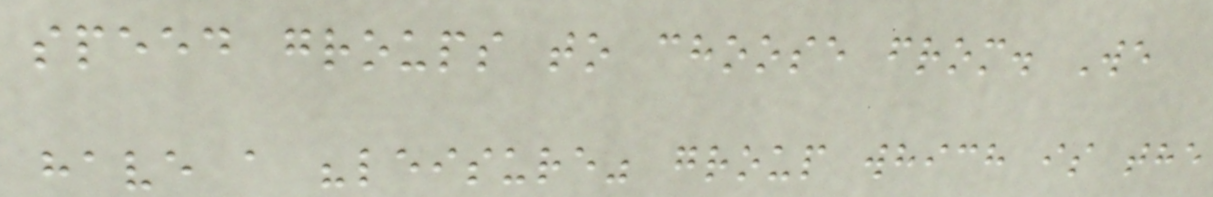speed groups to choose from. We
have a "leisure" group which is the
